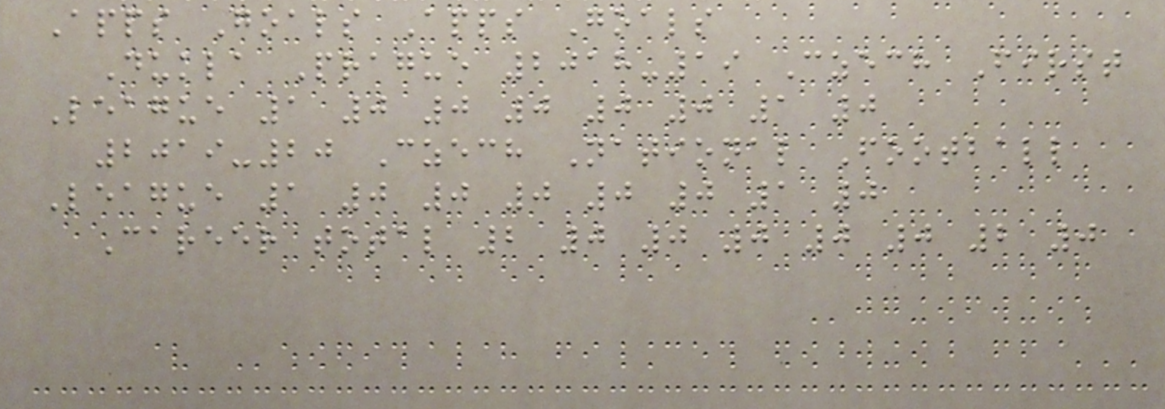Apps Goals Apps Goals
Dukla Prague 2018-19 Czech First
League 1 0 0 0 0 0 1 0
2019-20 Czech National Football
League 1 0 0 0 0 0 1 0
Career total 2 0 0 0 0 0 2 0
